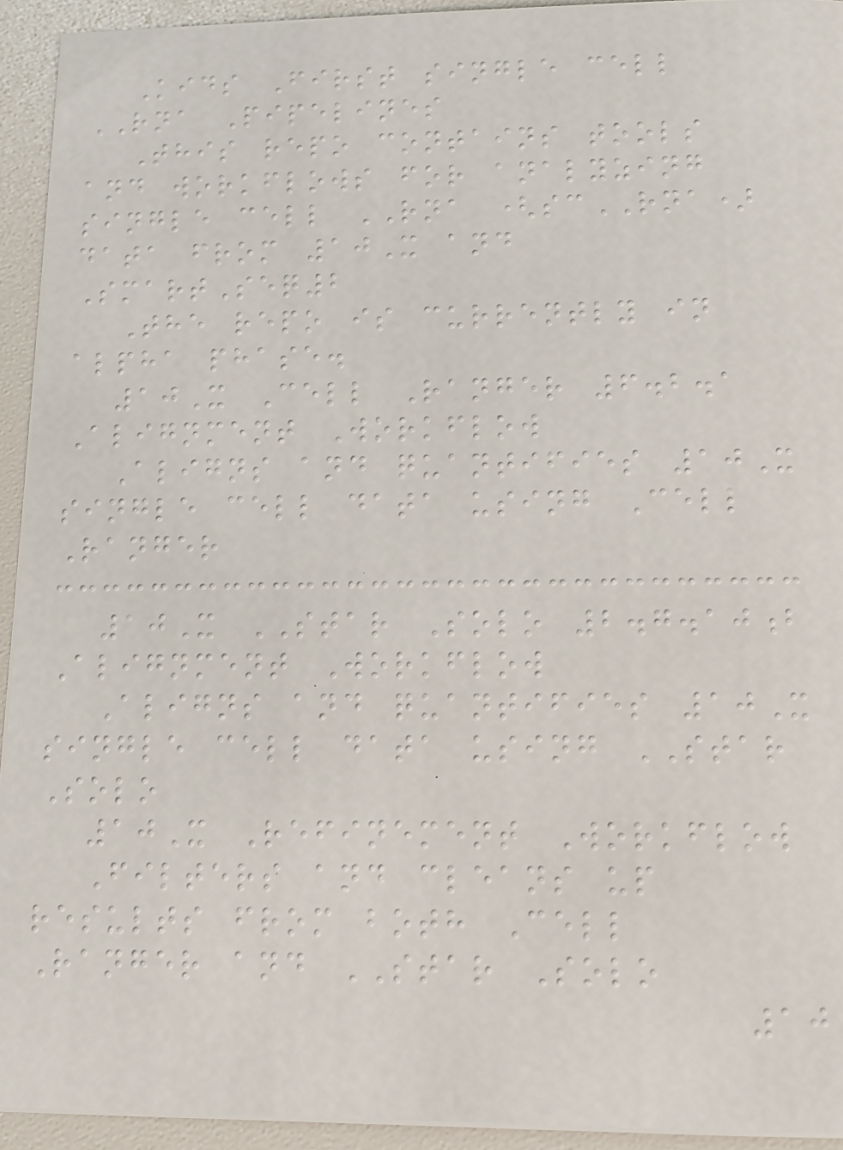Kids First single cell
RNA Pipelines
This repo contains tools
and workflows for analyzing
single cell RNA (scRNA)
data from 10X and
SmartSeq2
The repo is currently in
alpha phase.
10X Cell Ranger 6.2.1
Alignment Workflow
Aligns and quantifies 10X
single cell data using Cell
Ranger
10X STAR Solo 2.7.10b
Alignment Workflow
Aligns and quantifies 10X
single cell data using STAR
Solo
10X Refinement Workflow
Filters and cleans up
results from both Cell
Ranger and STAR Solo
10
